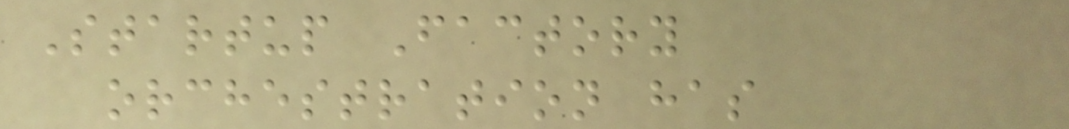Startup Factory
orchestration has
